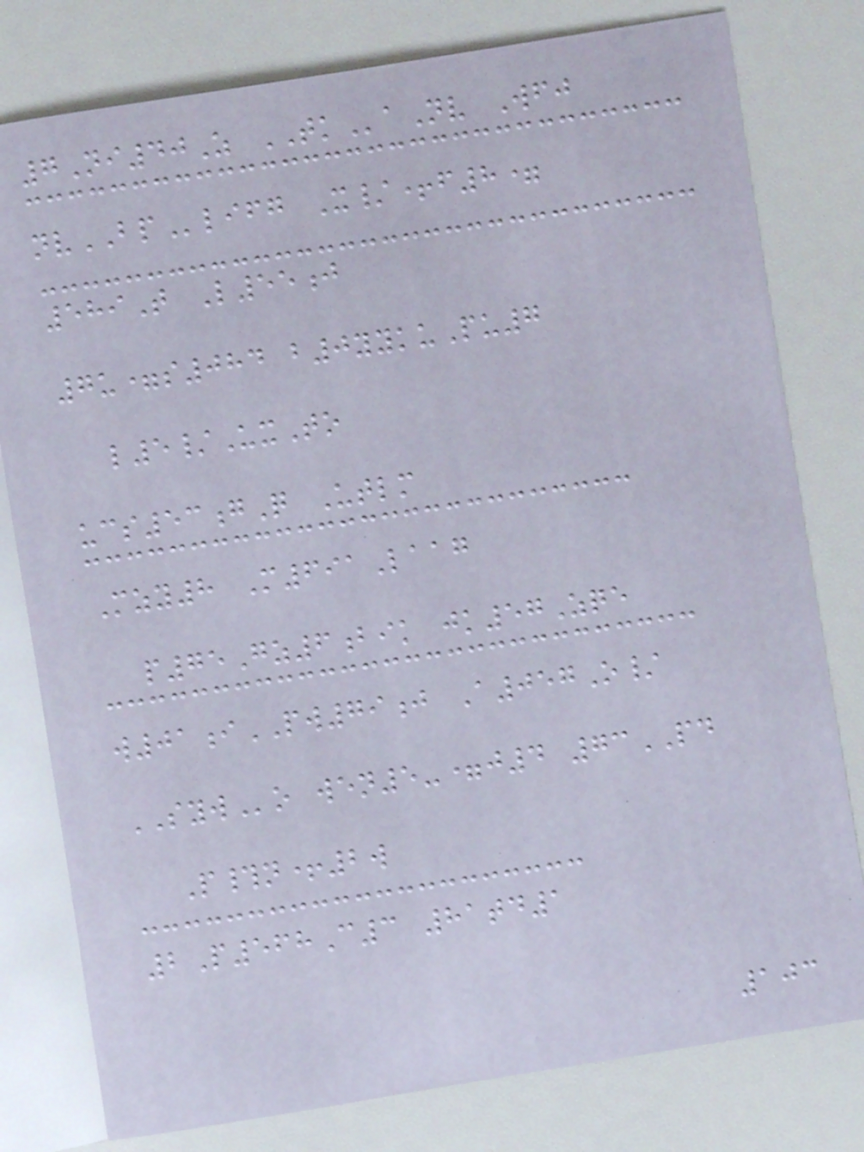7Ni40Z TKaNv Wfj
nvBPlifg X/+f8=
589T L55j
7u=s084 b0yykuPu7
l5/UxTo
ucs53gQ Utlm
Mzy8 M691Laag
p75Gz6bik jk57Zqe
w01iPW79j A057O/
SYWo wen5-=j4 73PD
P#n+2w
2P568C3 81td1
103
